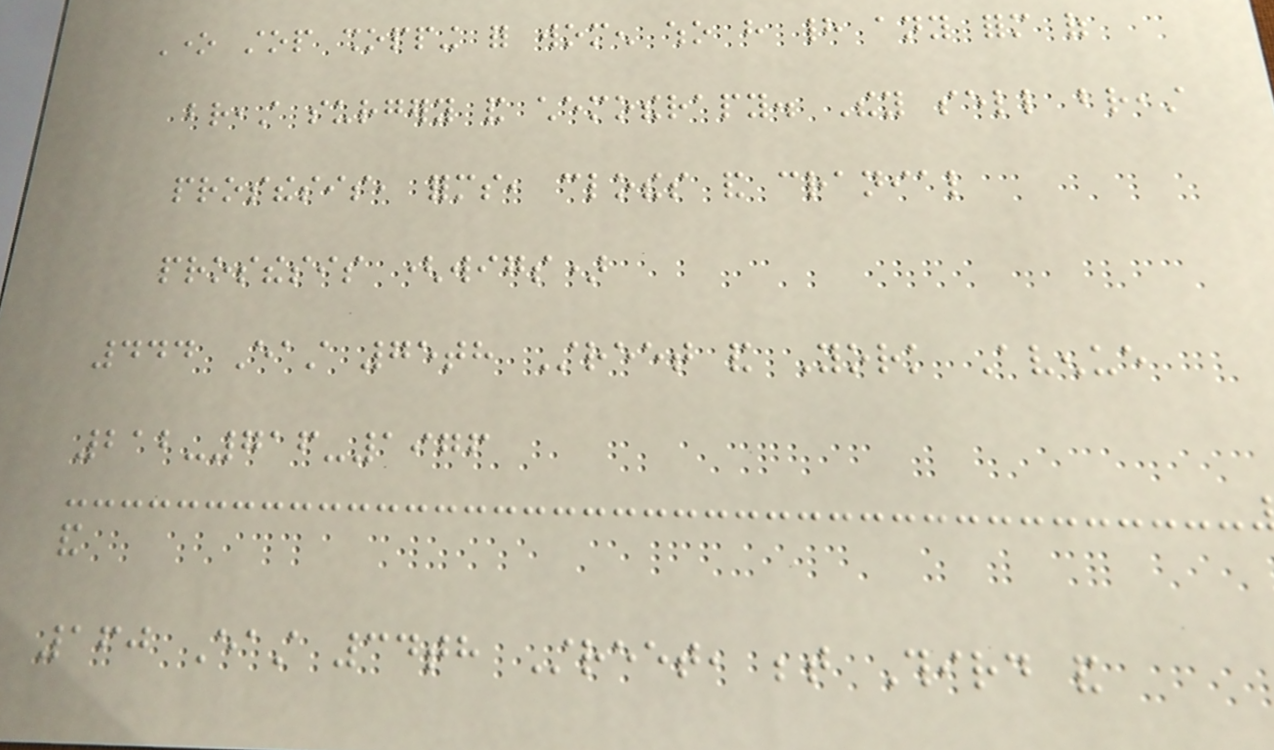One stop shopping for women who have had any form of
breast surgery and chemotherapy. They sell breast
prosthesis, forms, clothes and cranial
prosthesis (wigs)
444 East 75th Street and York Avenue
212-716-1976
and
160 East 34th Street, between Third and
